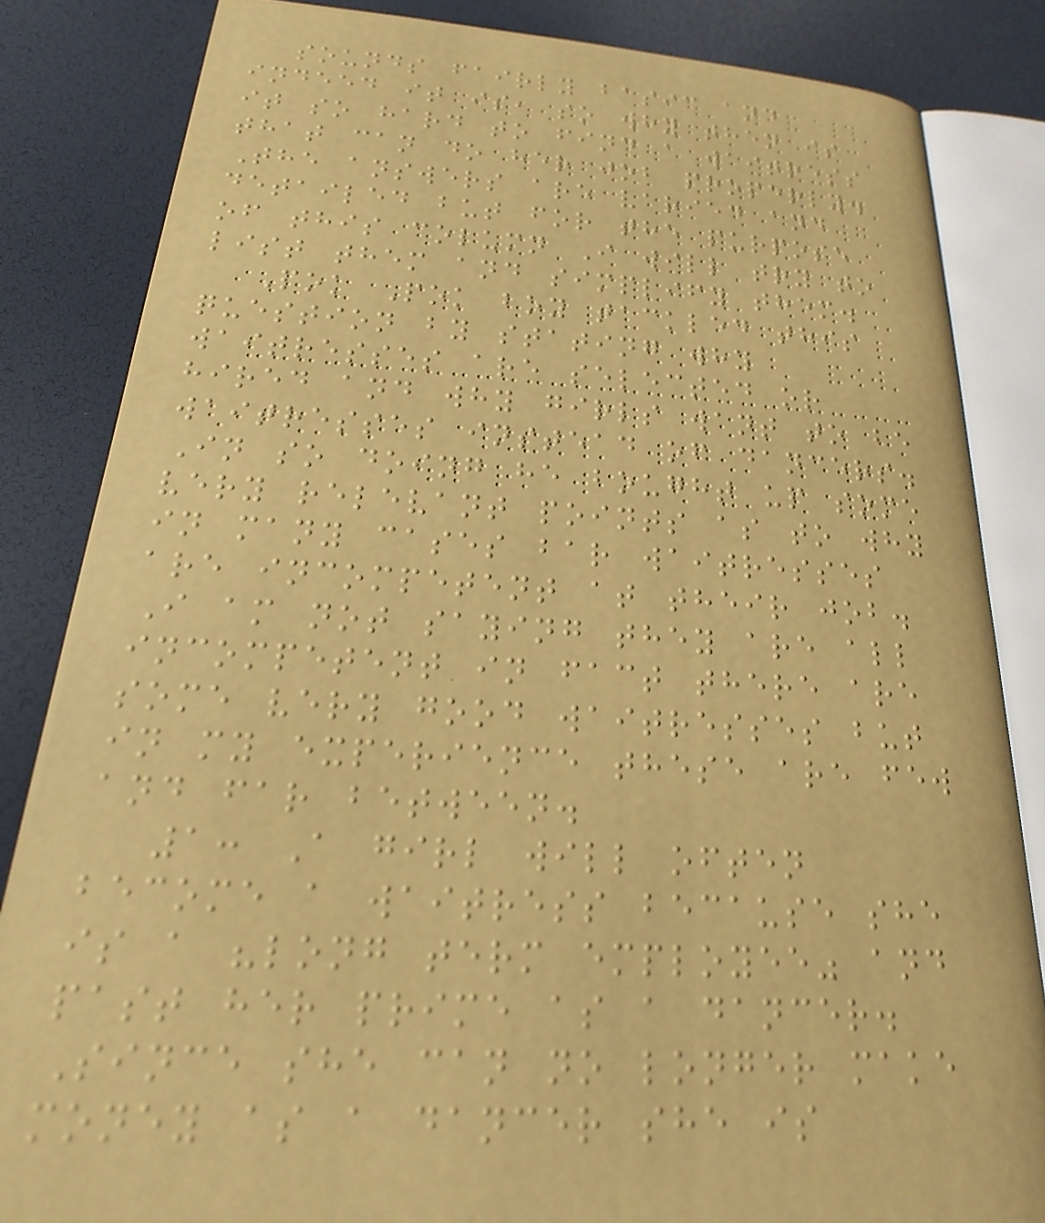sounds fairly basic and
indeed it is, so why then is
it so hard to find a waitress
that can do her job properly.
The answers are varied and
detailed but for the purpose
of this column I will try to
list them and simplify them.
Pok Pok boy tackled this
question by stating why
waitresses are selected or
hired and why girls want to be
waitresses instead of dancers.
In so doing he bought up some
very relevant points as to why
in many cases bar waitresses
are incompetent at their job.
I am not saying they are all
incompetent in fact there are
some very good waitresses but
in my experience these are few
and far between.
1: A girl will often
become a waitress because she
is a "long term employee" and
past her prime as a dancer.
Since she can no longer make
money as a dancer she is
